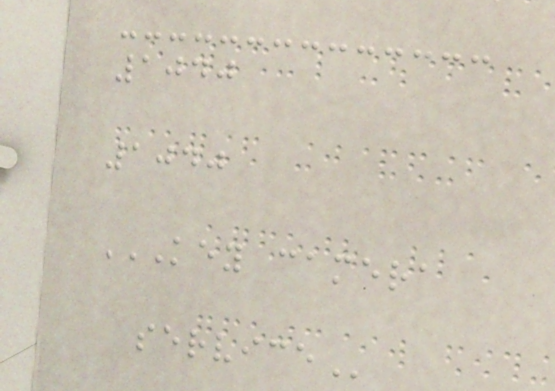1040
1040
KEY CAMERA
SERVICE
